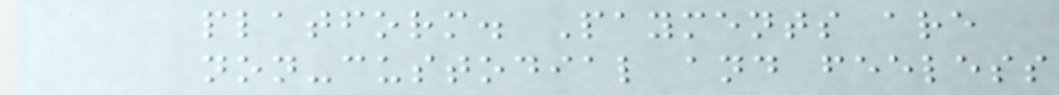platform. Payments are
non-custodial and feeless
